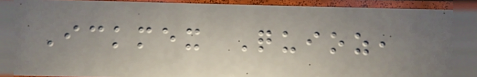Ickmex Quioz,
